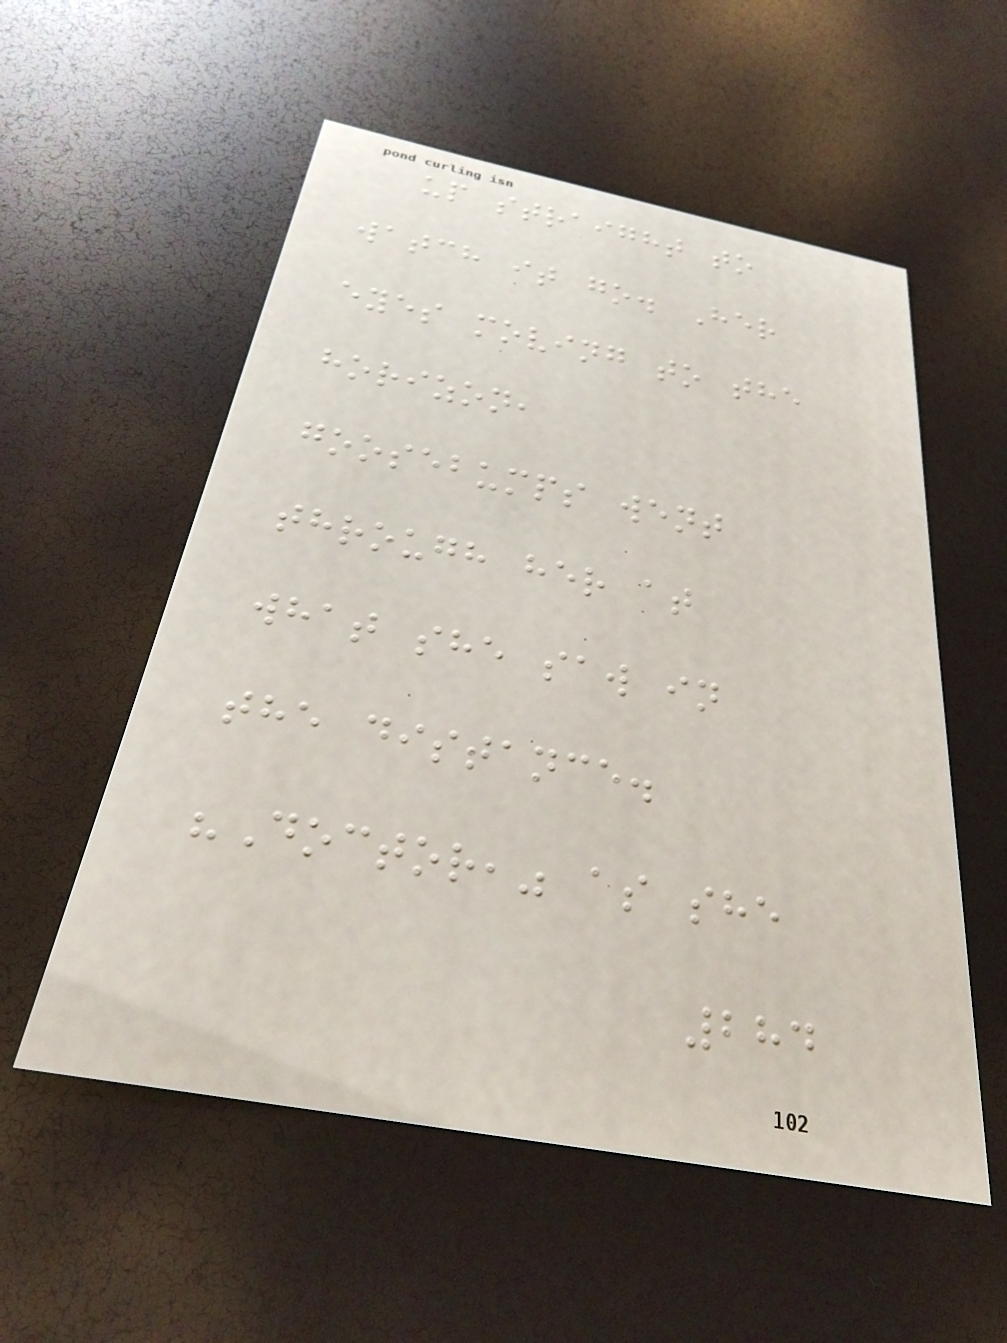up straight to
watch it go. Her
eyes moving to the
horizon,
goosebumps went
through her at
what she saw in
the distance.
"Doctor," as she
284
